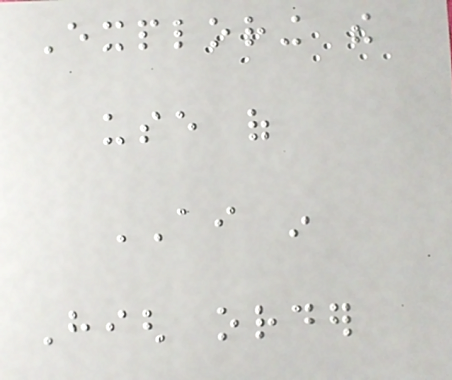Exploring the
use of
AI in
High order
